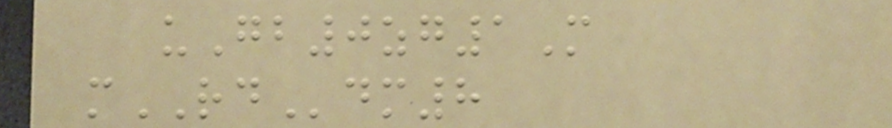uGb0zg1M
mRDdm8
